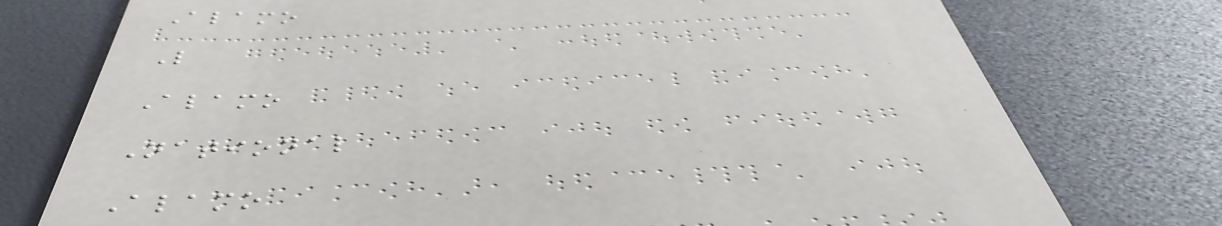Alamo
L
Alamo
National
Alamo
